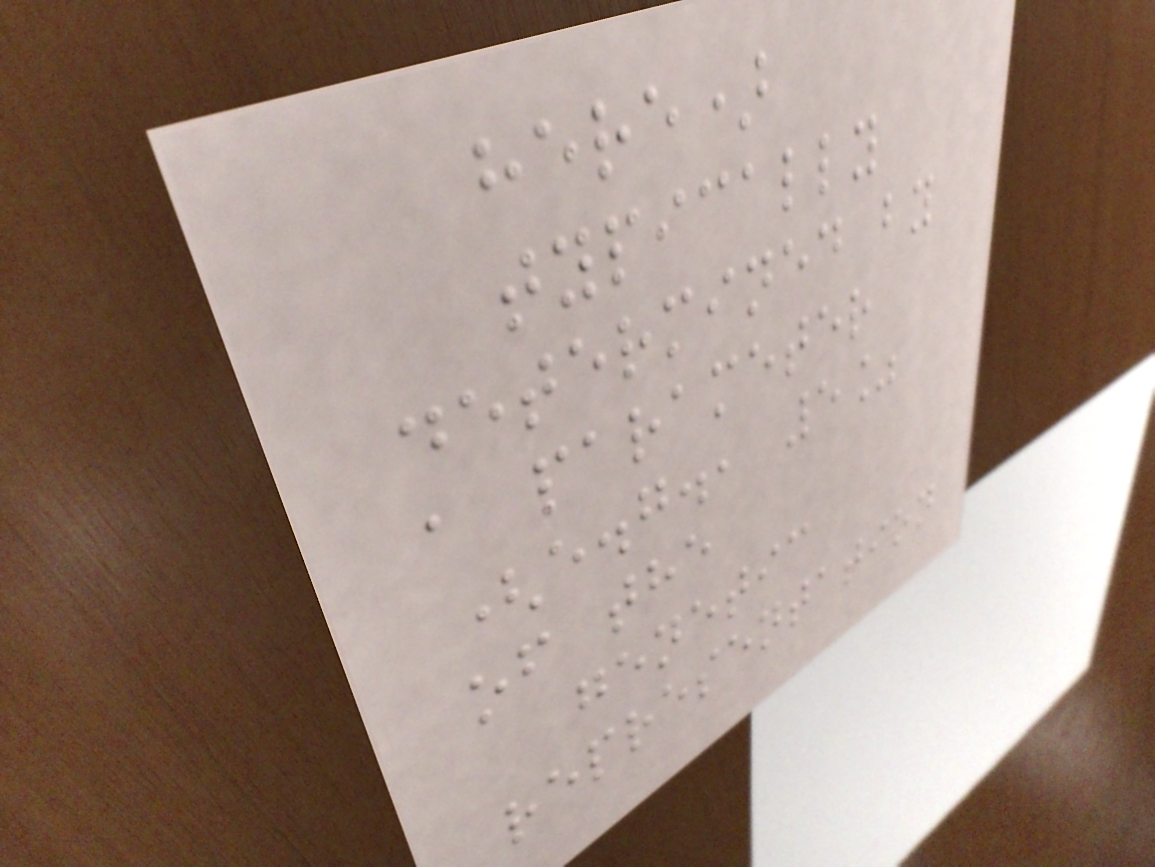here)
typically
determined by
a parameter
(e.g., 5%
of the
genetic
representation
